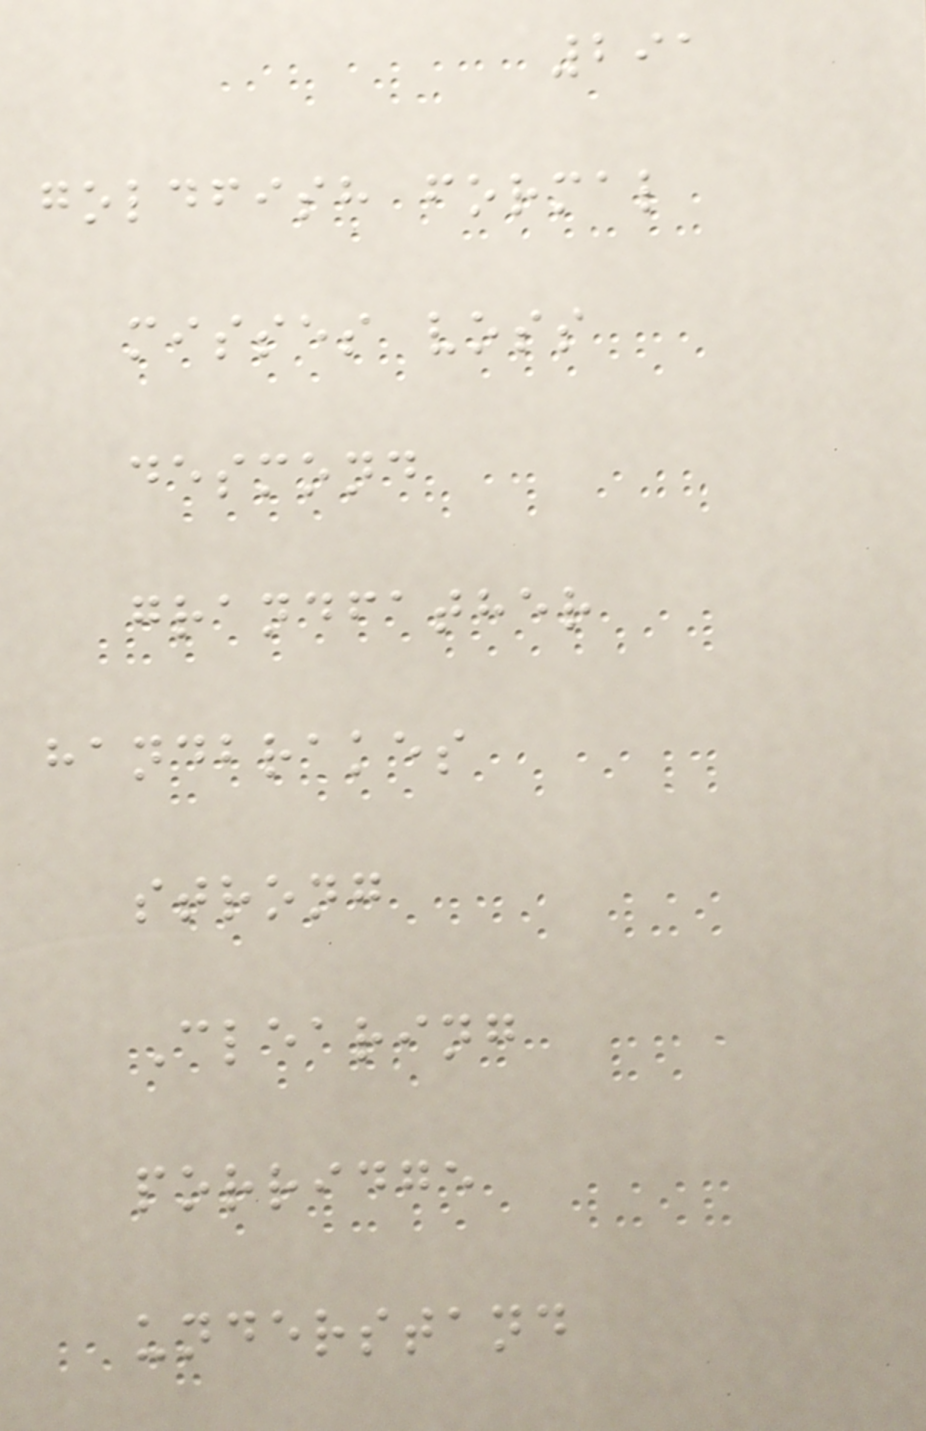291
goldfish formal
misses voss
desmond
grandfather
handbrakes
strong
Clearing
porridge
understand
